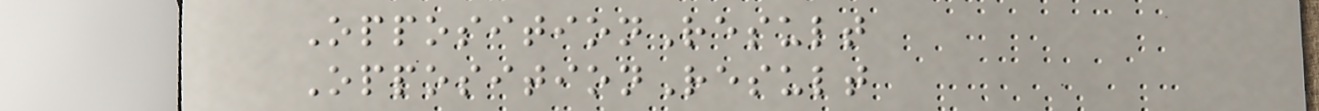OppositionResult
OppositionResult
